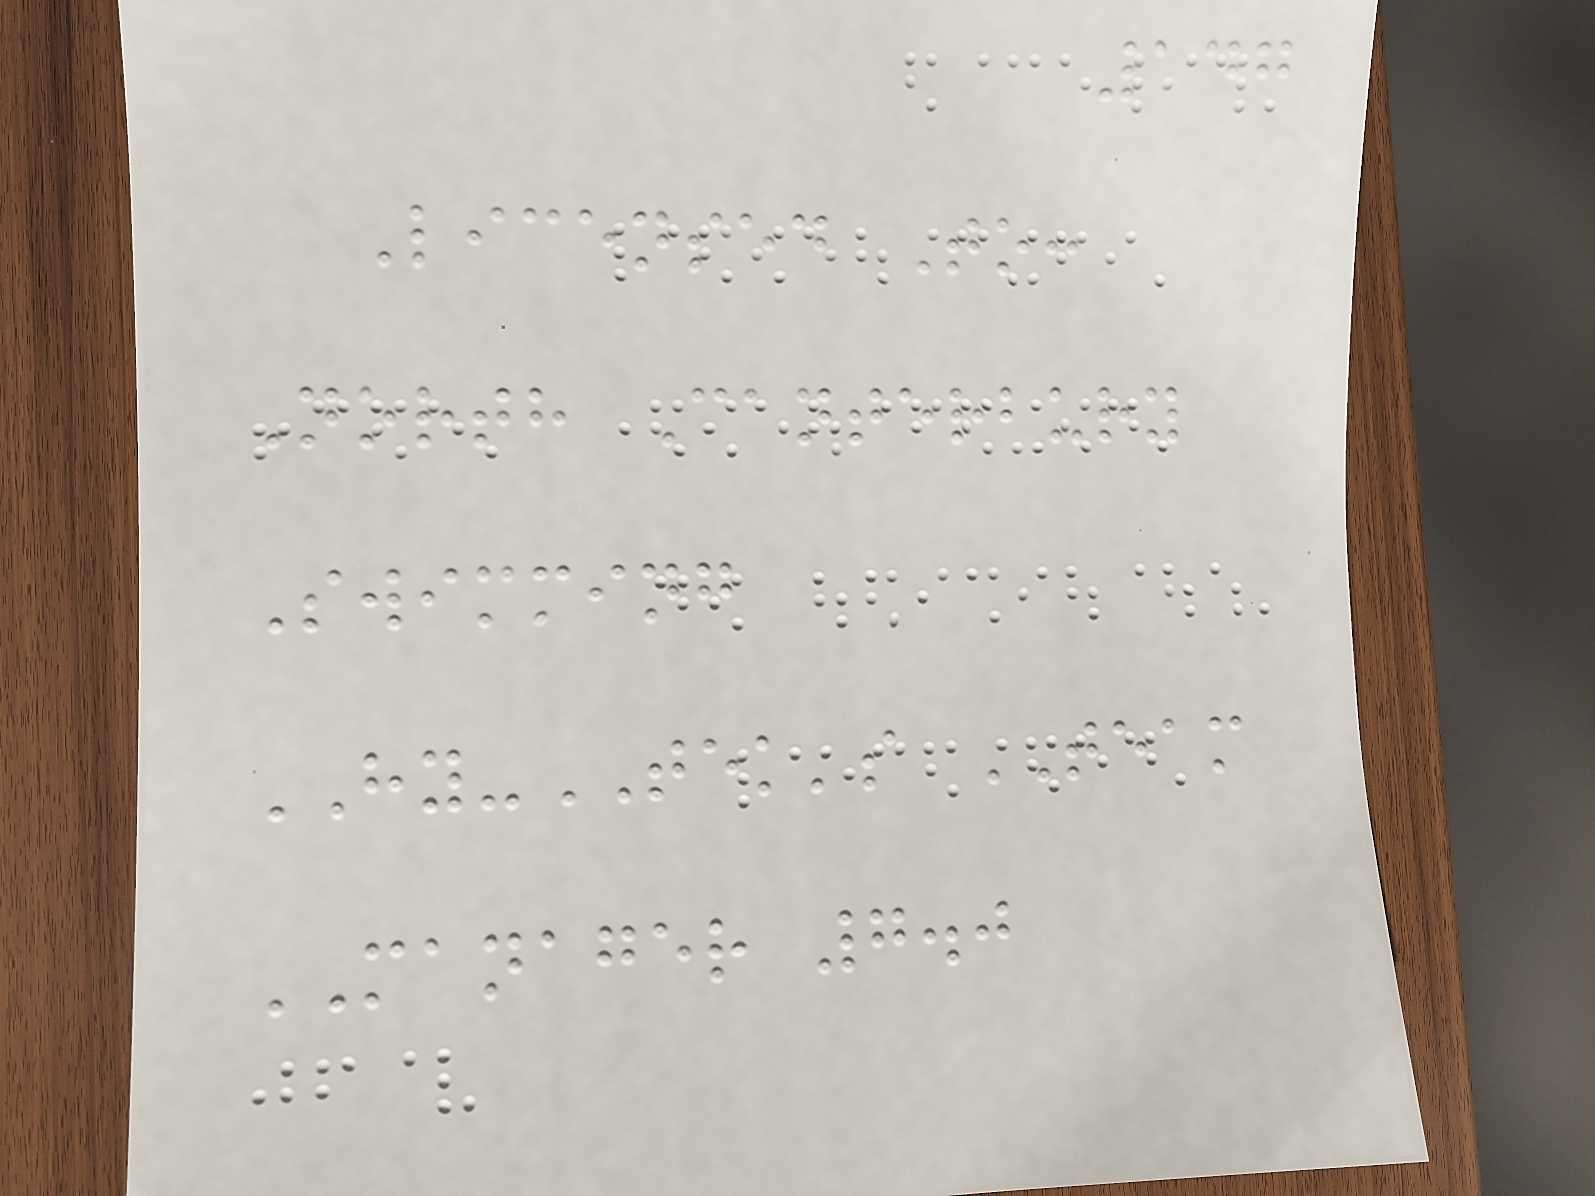147
Licensed To:
North Canterbury
Swimming
HY-TEK's TEAM
MANAGER 7.0
